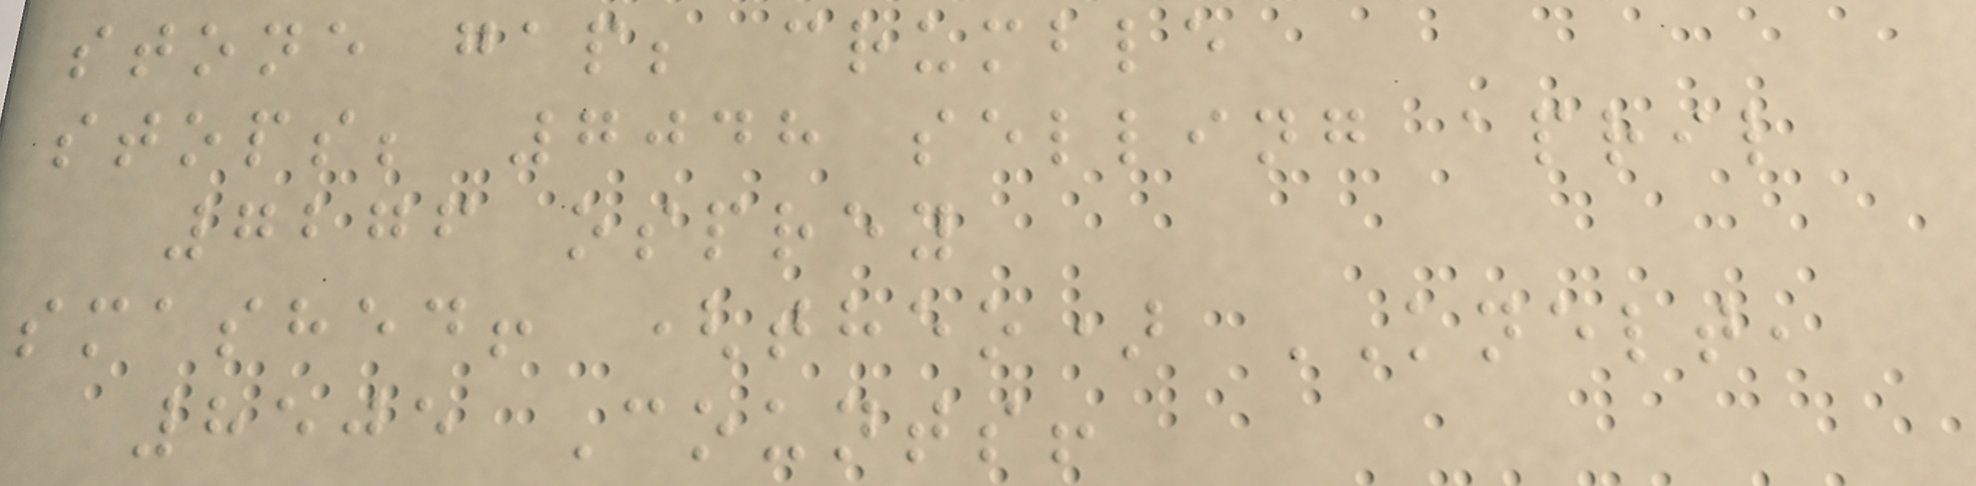stone gap; crumble
stops; 7048 selling april
7276 osprey
smashed! (theo) KNELT,
8505 Counts!
